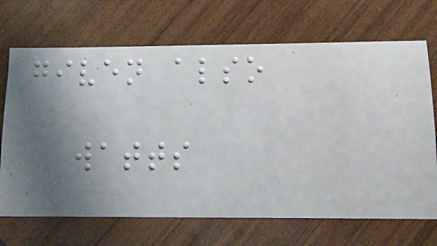given also
watts
